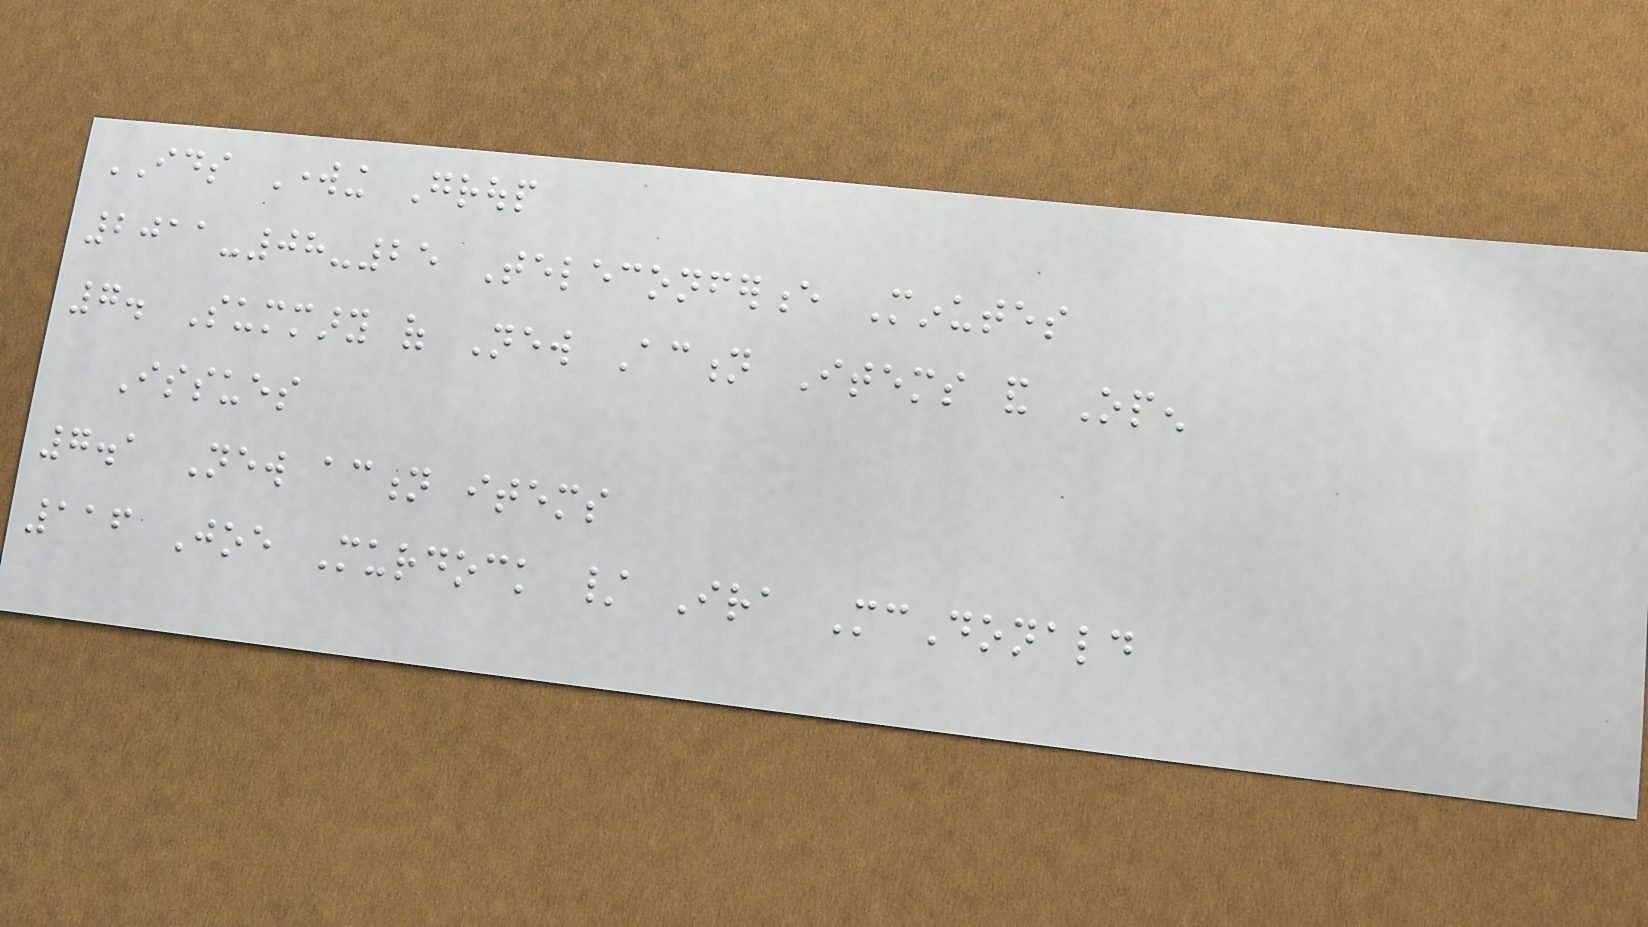IDS Working Group
2011-08-25 Teleconference Minutes
7. Summary of New Action Items and Open
Issues
7.1 New action items
116 Joe Murdock / Ira McDonald
